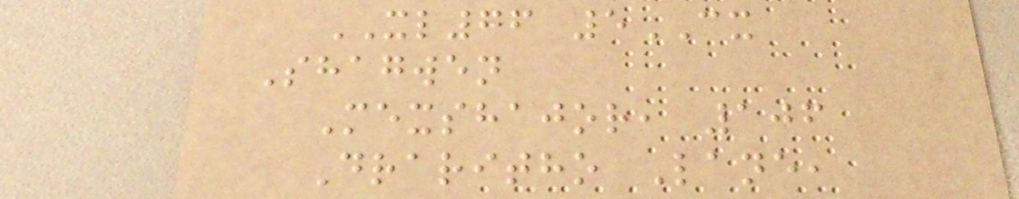XL76 5CX
Shagwen
Mexshajor, 106
Draritho Lane,
